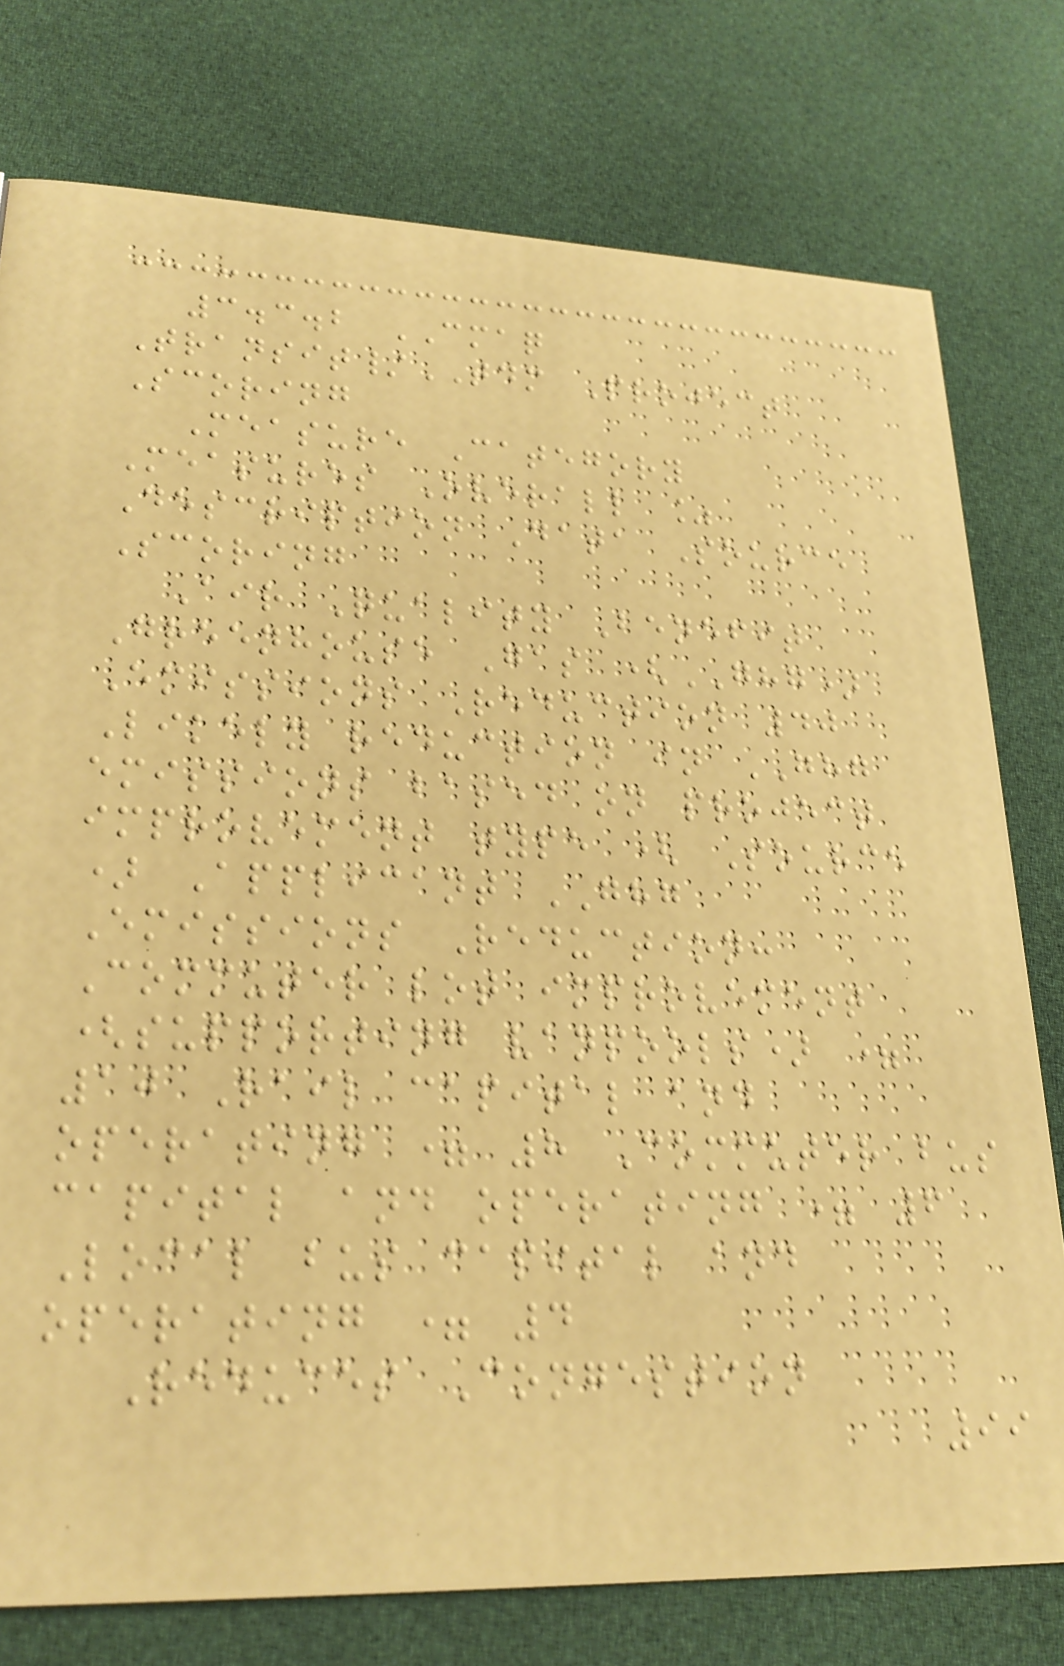3.3.2 CMAQ
Transit/TDM Project
Scoring
Measure Category
Measures Overall %
Description Data Source
Scoring
Air Quality Benefit
Greenhouse Gas (GHG)
Emissions Reduction 40
Likely reduction in GHG
emissions based on project
improvement type ( Source
) Applicant GHG
Emissions Reduction:
Commuter lot improvement
(supporting vanpools) =
10 Rail capital and
operating = 8 Commuter bus
capital and operating = 6
Local bus capital and
operating = 4
Reduces Congestion
99
